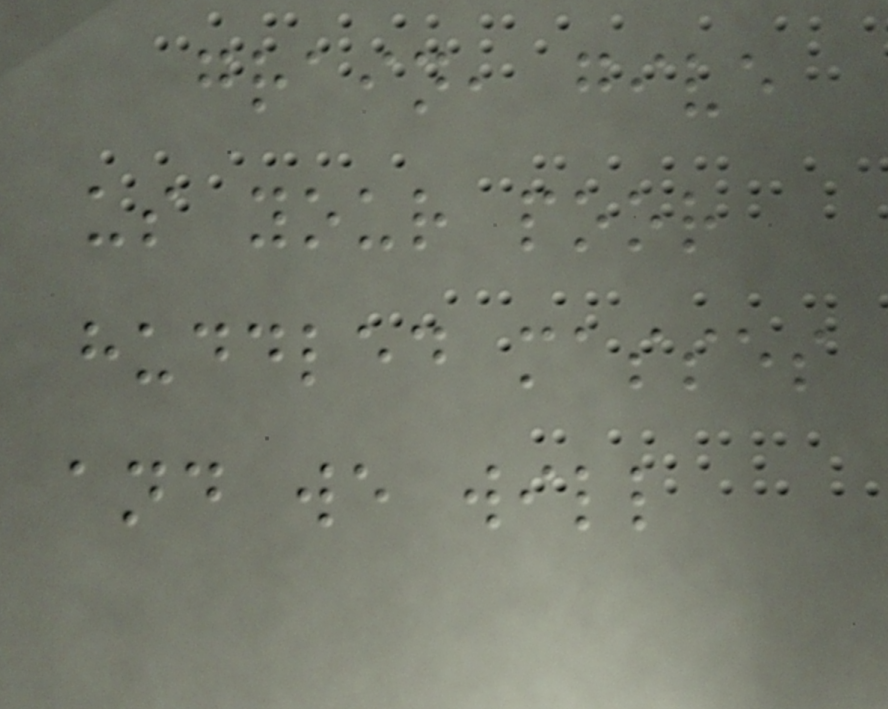grain, give
us your poor
huddled masses
and we will
